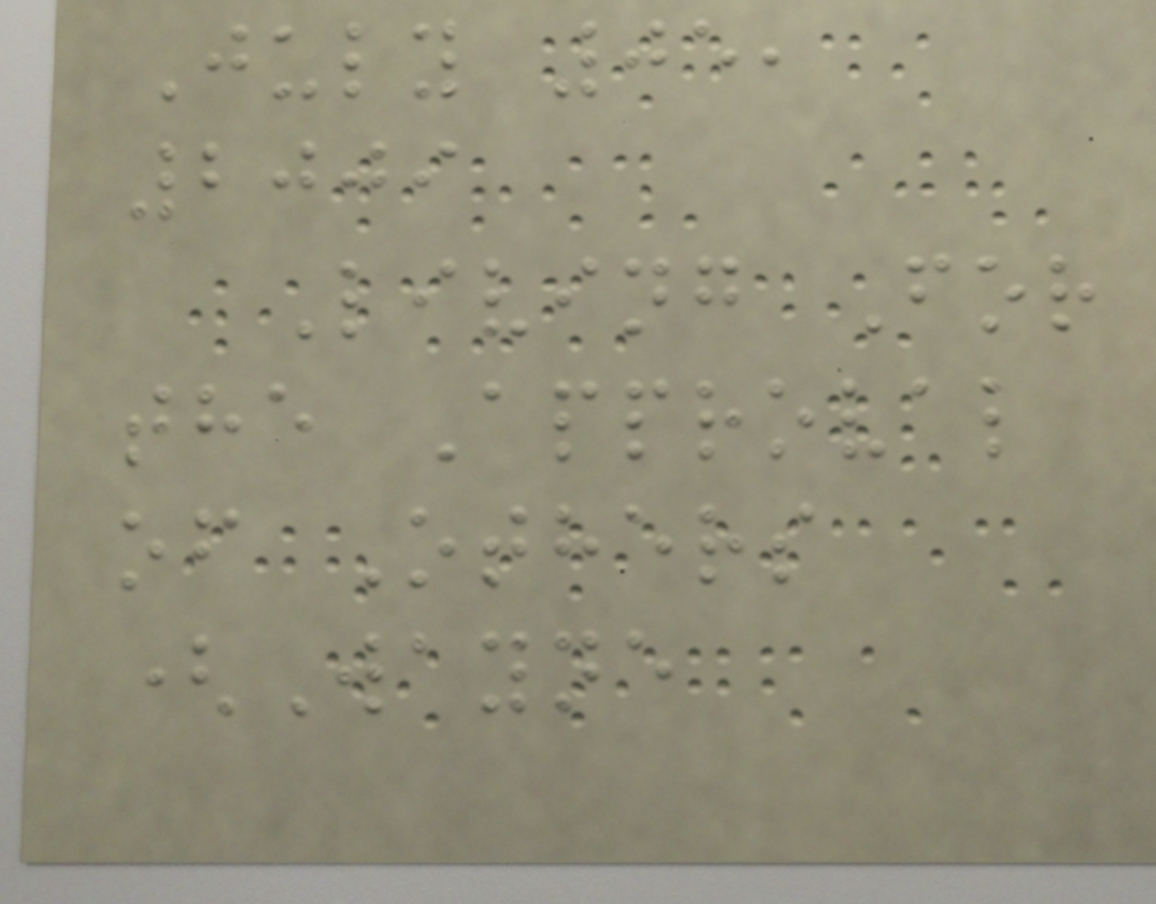July 05,
2009
Living For
the Approval
of Others
(Wayne
